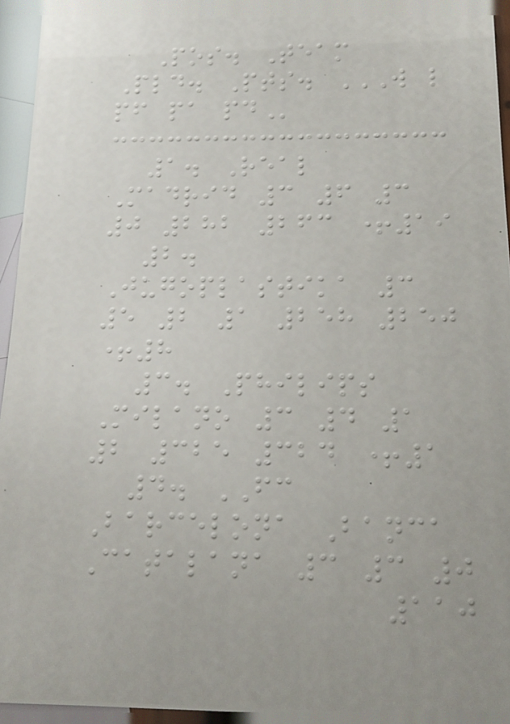Pos. Team
Pld. Pts. W L
PF PA PD
1. Real
Madrid 3 6 3
0 282 263 +19
2.
Jugoplastika 3
5 2 1 258 250
+8
3. Philips
Milano 3 4 1
2 325 324 +1
4. FC
Barcelona Banca
Catalana 3 3 0
110
